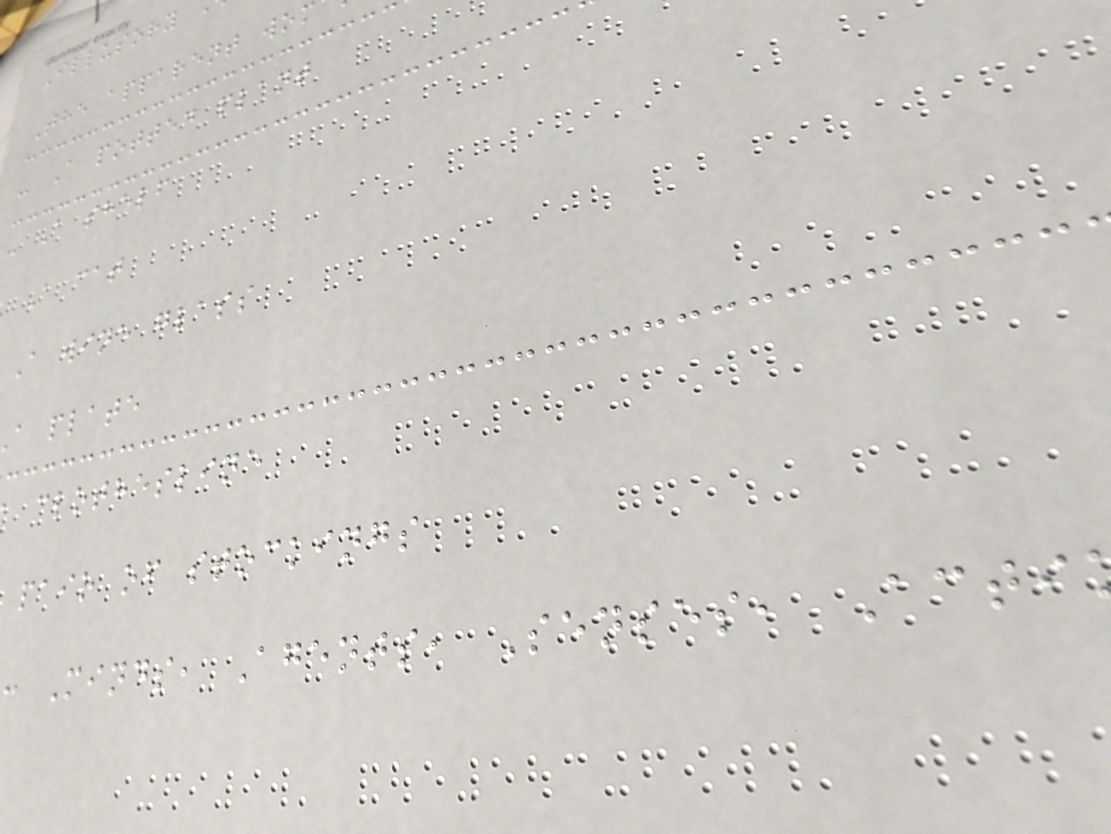Illusory
The apparent wom
- A potted plant
- A shelf
A cat
A wine glass
a plate
clothesline
pair of stockings
: Minds, Agents, Senses, Acti
